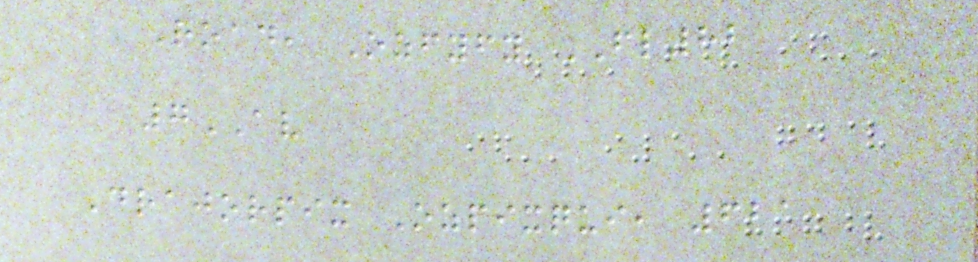Road, Ozfyfy FL82
7AV
Drajorpix Ozpixqui, 621
